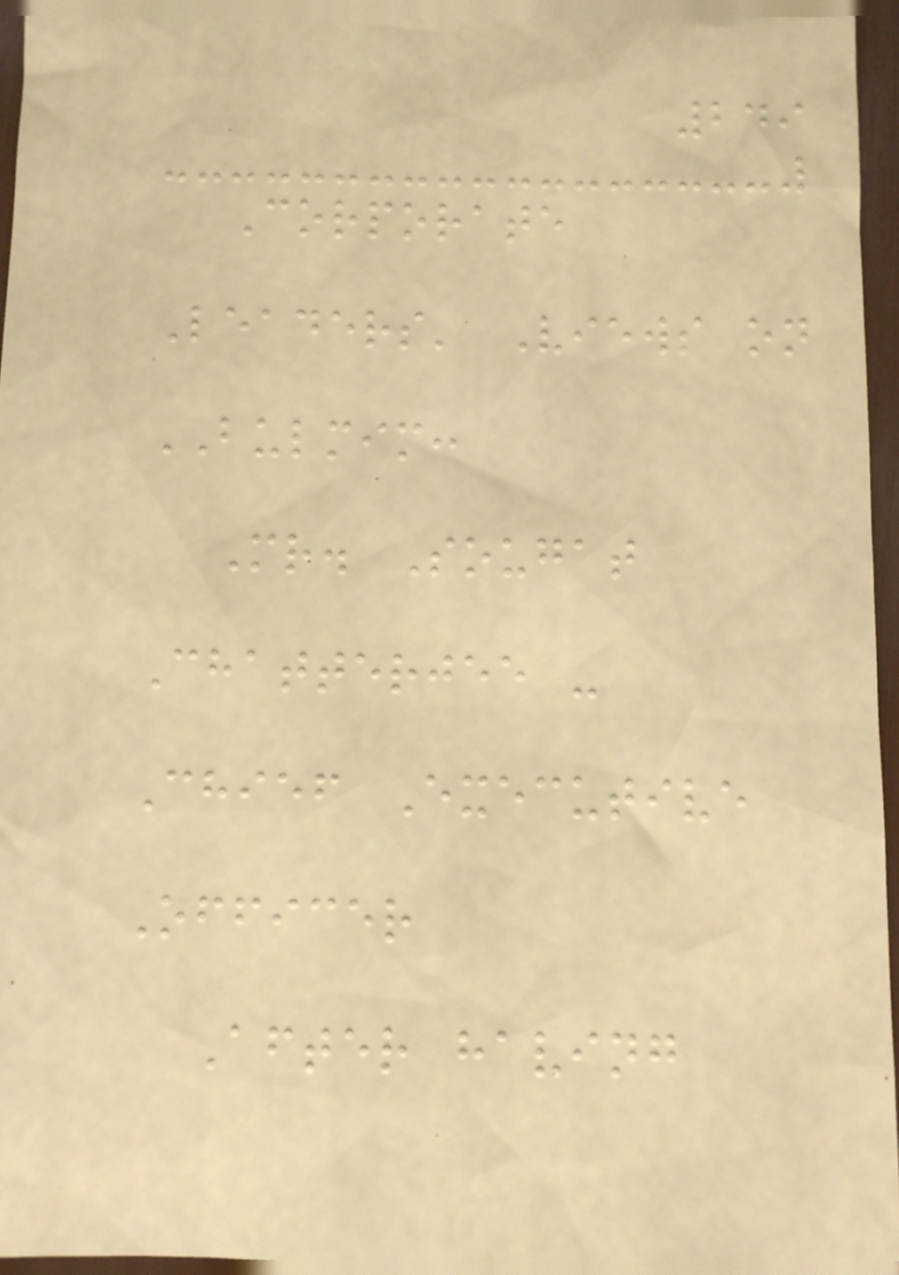249
Corporate
Leaders' Views on
BULMIM:
Mr. Sougat
Chatterjee -
Chief Executive
Officer
After having
